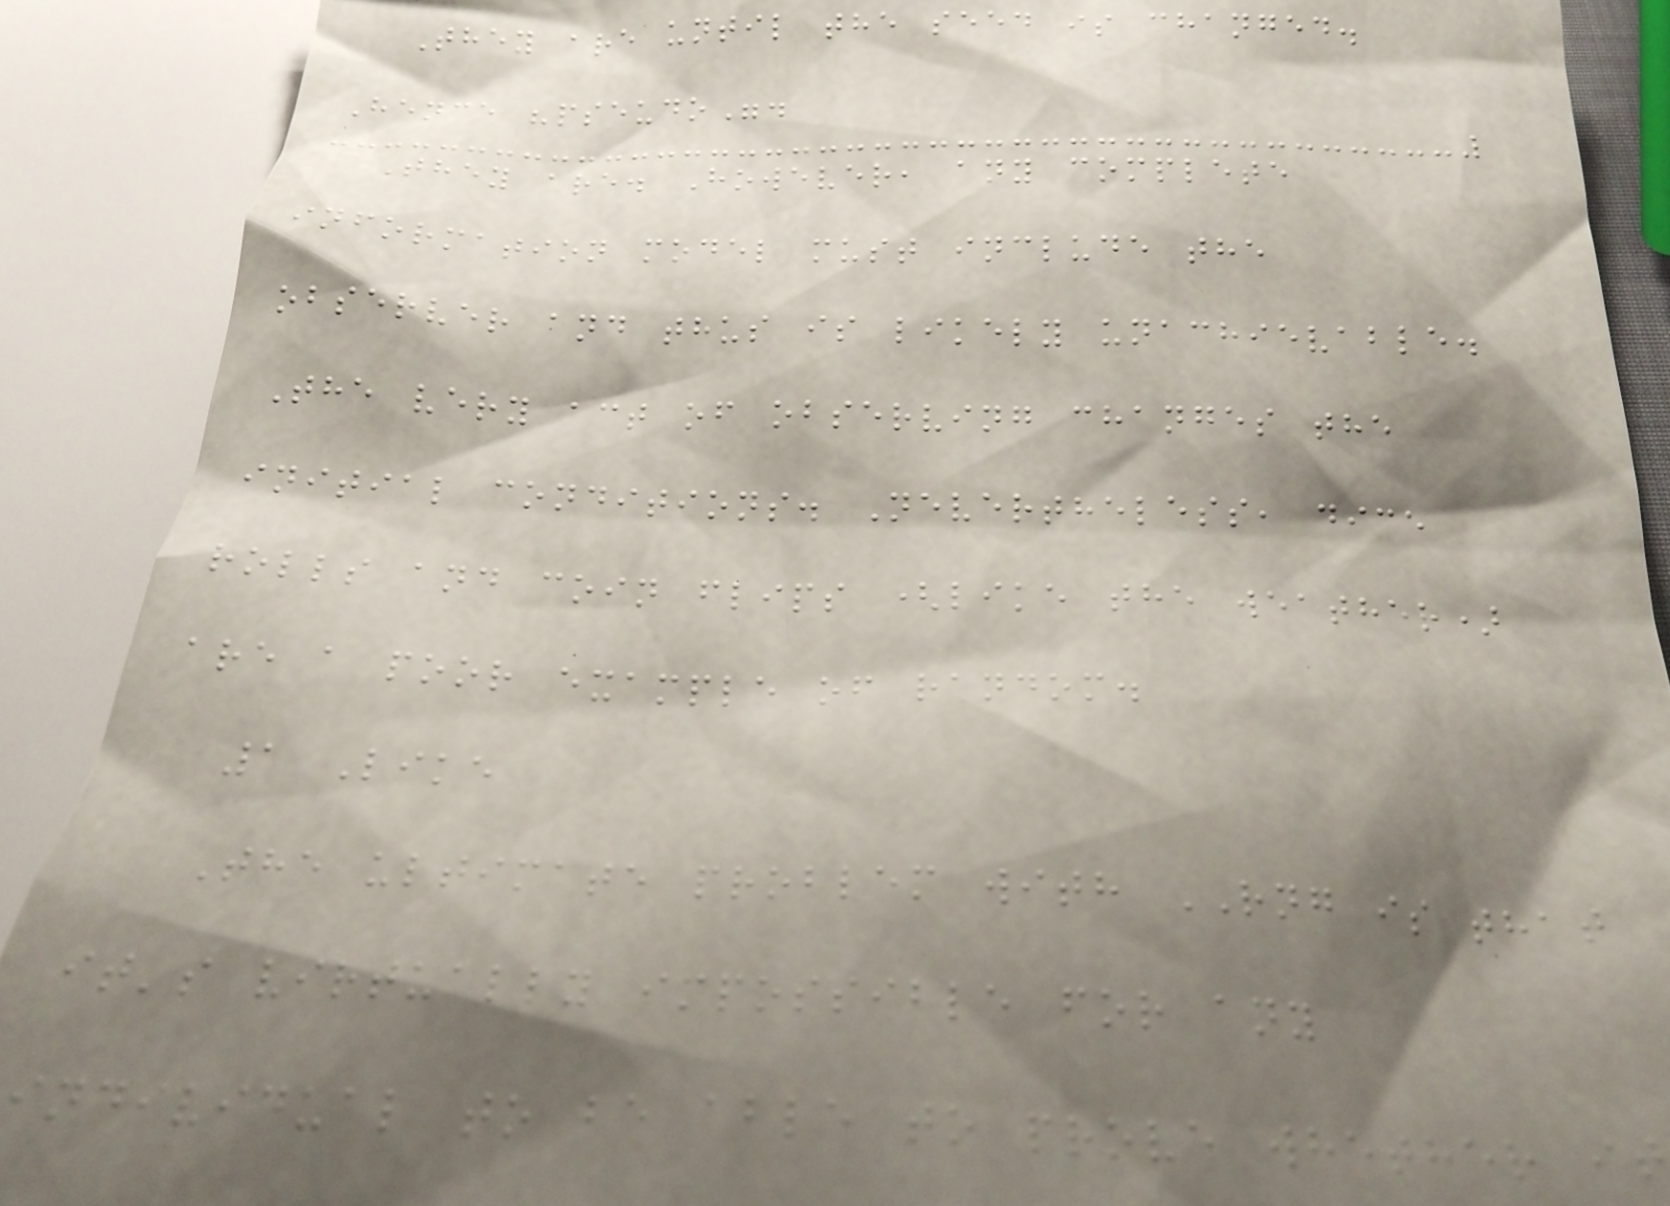They are until the seed is changed.
Hence "pseudo".
They are. However, any complete
information model must include the
observer and thus is likely unachievable.
The very act of observing changes the
initial conditions. Nevertheless, dice
rolls and coin flips (like the weather)
are a poor example of random.
1 Like
The ultimate problem with RNG is that
it's virtually impossible for any
individual to be able to prove whether it
